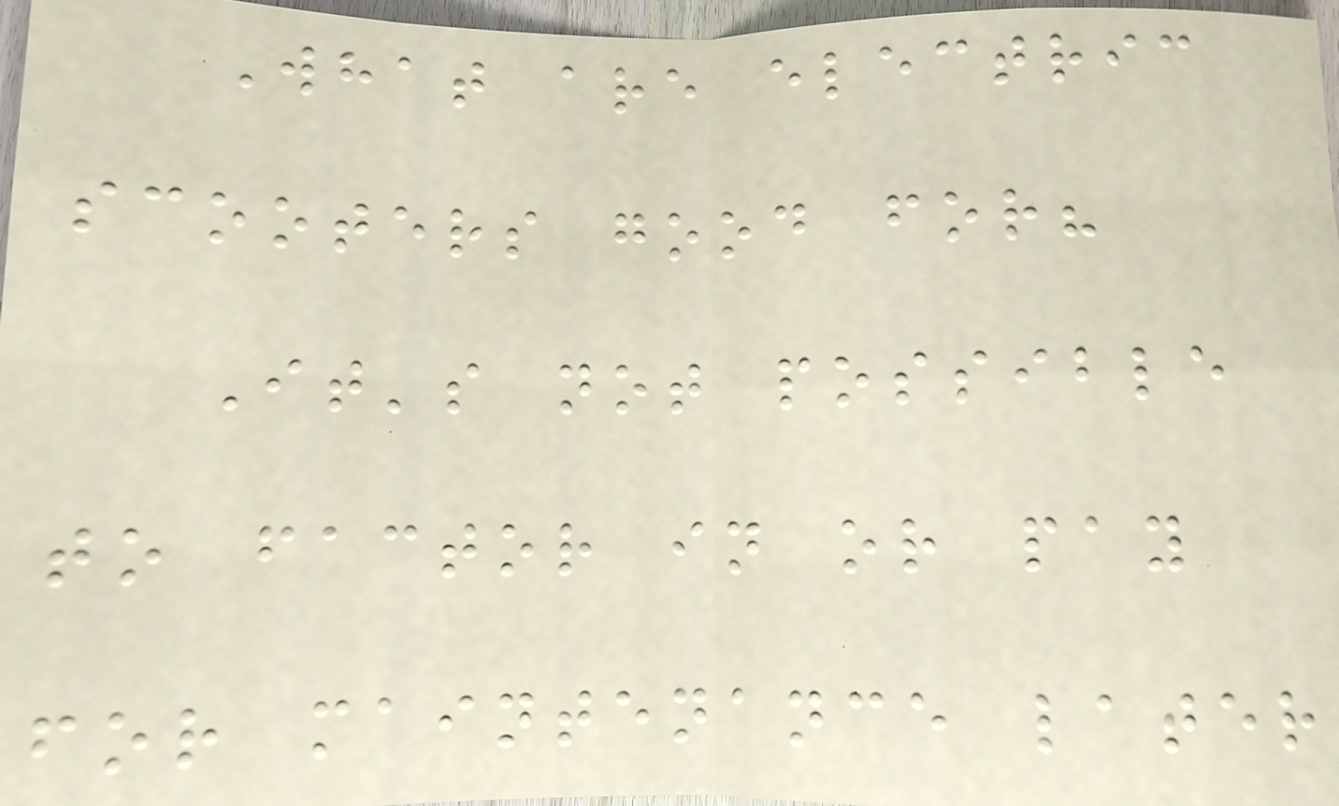What are electric
scooters good for?
It's not possible
to factor in or pay
for maintenance later
